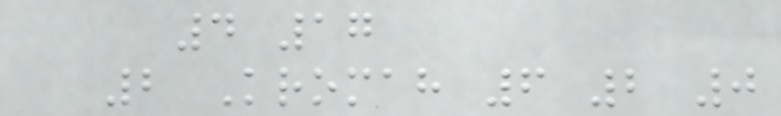4 17
2 Kromah 6 2 0
